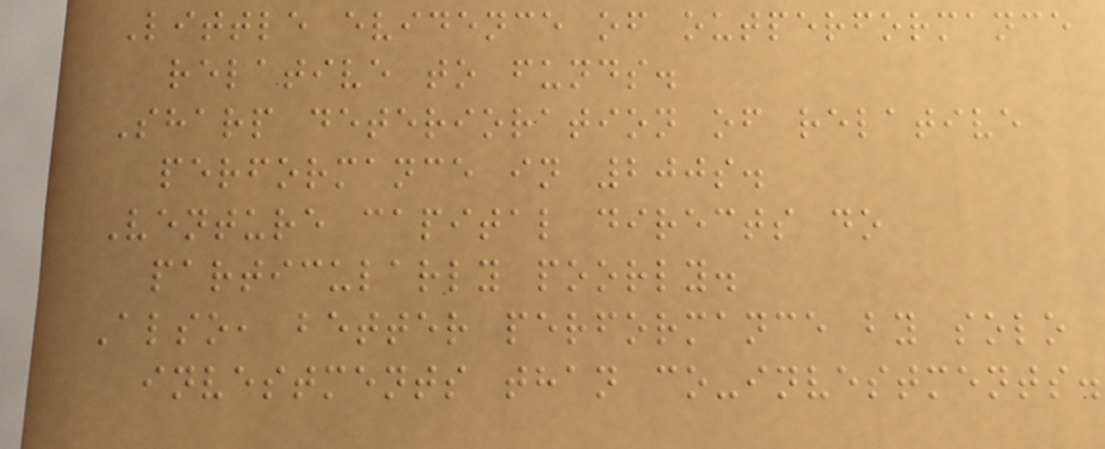Little evidence of outperformance
relative to funds.
Sharp deterioration of relative
performance in 200s.
Venture capital directs do
particularly poorly.
Also, better performance by solo
investments than co-investments.
